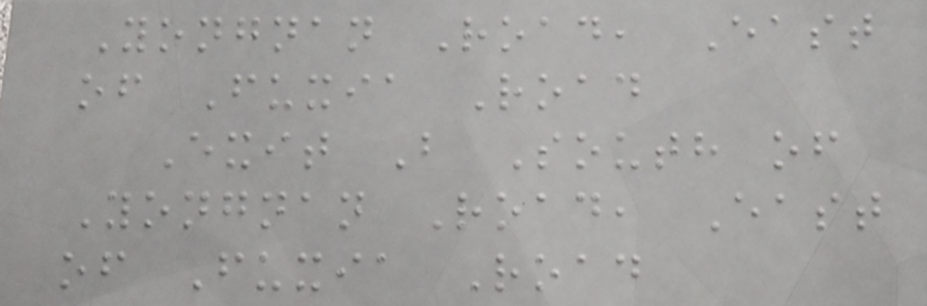Yongnan Road, East
of Fuxia Road
Exit B South of
Yongnan Road, East
of Fuxia Road
